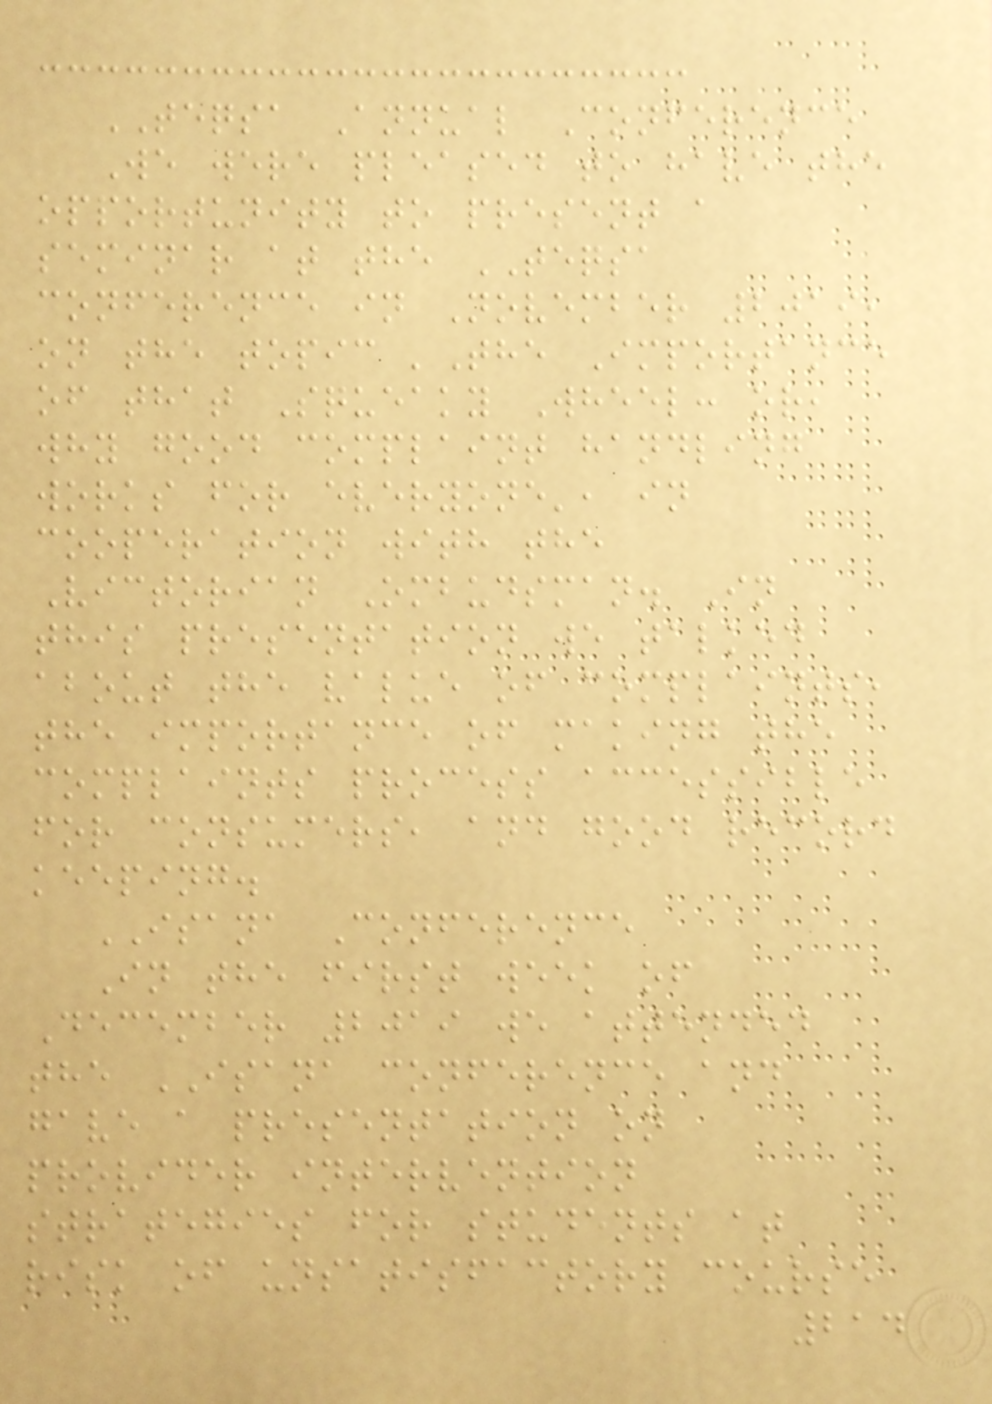TEQSA Annual Conference
We were pleased to have the
opportunity to present a
seminar at the TEQSA
conference in November 2019,
on the topic 'The Importance
of that Squeaky Wheel: or,
why good complaint handling
works for everyone', in
cooperation with the
Victorian Ombudsman. In
this presentation we talked
about the value of complaints,
the importance of making the
complaints process accessible
for consumers, and good record
keeping.
ISANA Conference
In the first week of
December 2019 we attended
the ISANA conference and
gave a presentation on
provider intervention
strategies for students at
risk of unsatisfactory course
214
